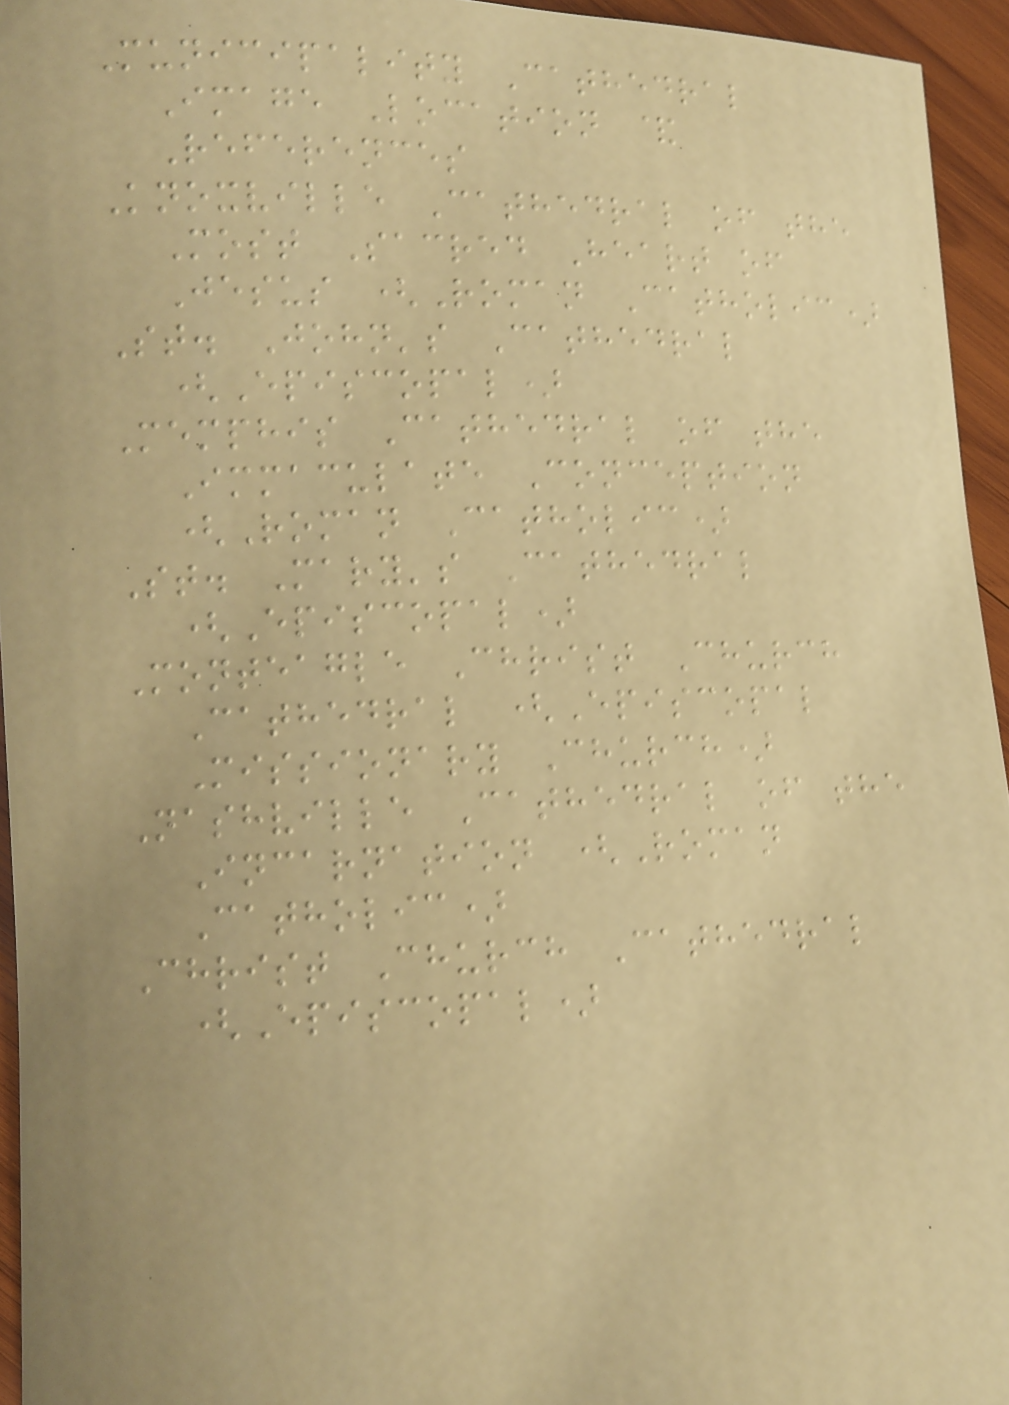Municipality Cathedral
Image Location &
References
Knoxville Cathedral of the
Most Sacred Heart of
Jesus (Roman Catholic)
St. John's Cathedral
(Episcopal)
Memphis Cathedral of the
Immaculate Conception
(Roman Catholic)
St. Mary's Cathedral
(Episcopal)
Monteagle Christ Church
Cathedral (Episcopal
Missionary Church)
Nashville Cathedral of the
Incarnation (Roman
Catholic)
Christ Church Cathedral
(Episcopal)
